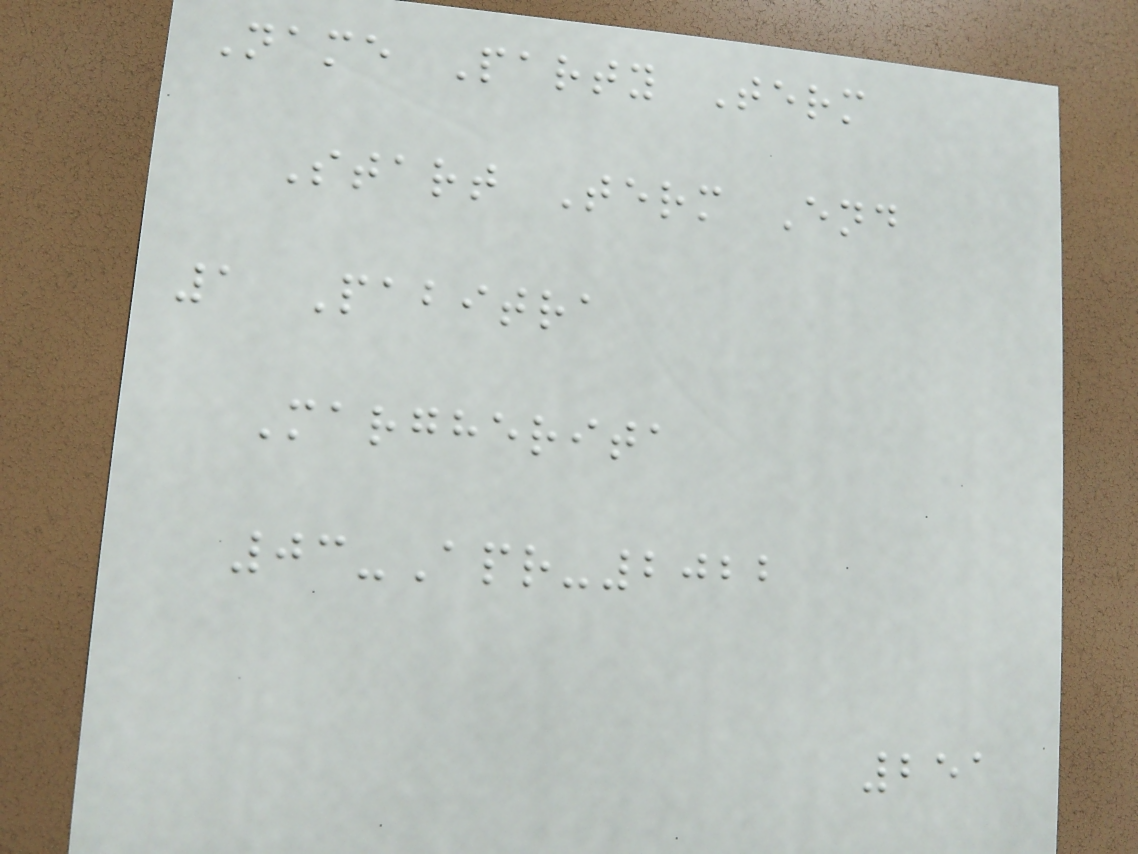Name Party Term
Start Term End
1 Pabitra
Margherita
03-Apr-2022
251
